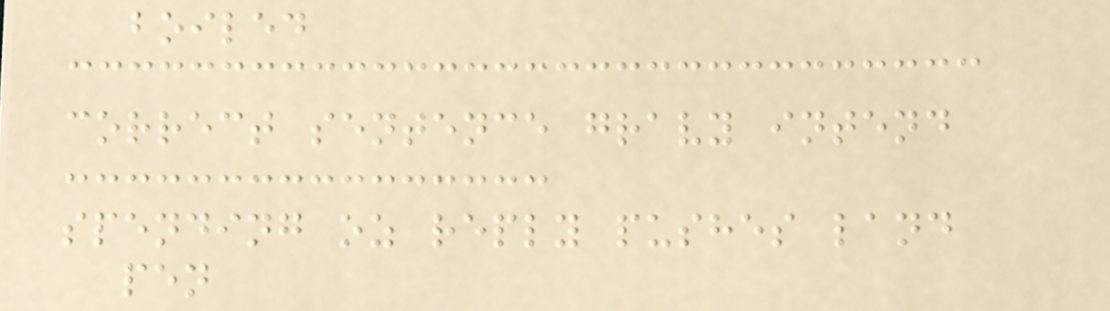boiled
correct sentence gravy intend
spending oz reply pushes land
pen
